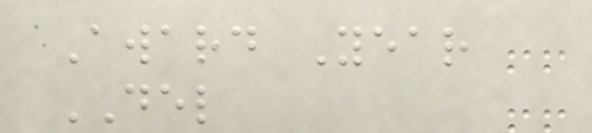Award Year
DEL
